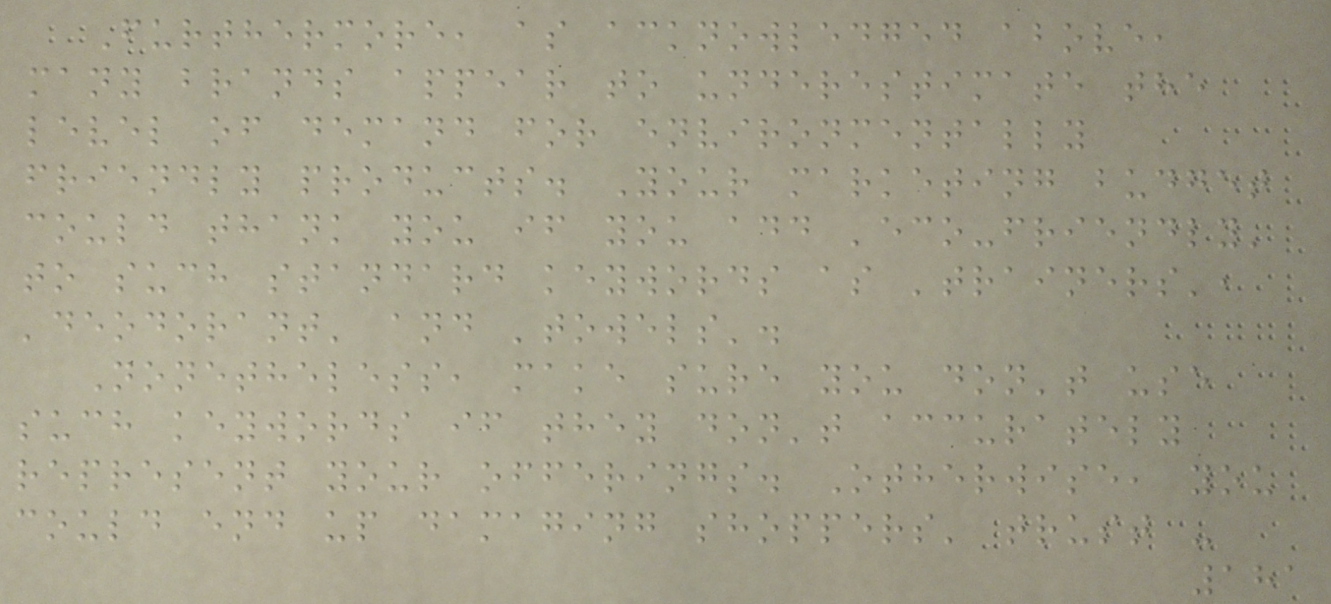Furthermore, as acknowledged above,
many brands appear to underestimate the
level of demand for environmentally
friendly products. Your marketing budget
could thank you if you add 'eco-friendly'
to such standard keywords as 'trainers',
'deodorant' and 'towels'.
Nonetheless, make sure you don't use
such keywords if they don't accurately
represent your offerings. Otherwise, you
could end up damaging shoppers' trust -
181
